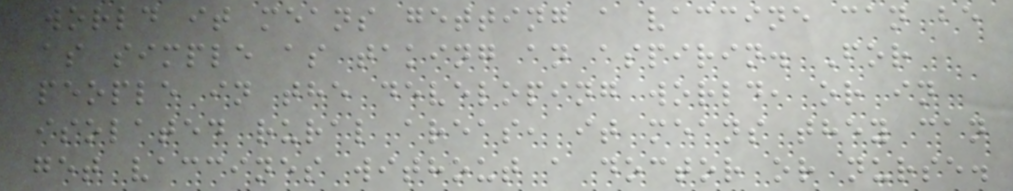world it means getting a vaccine can be
as simple as taking an aspirin. For
people in the developing world, or in
isolated rural areas, it means they can
get vaccines without a doctor or nurse.
